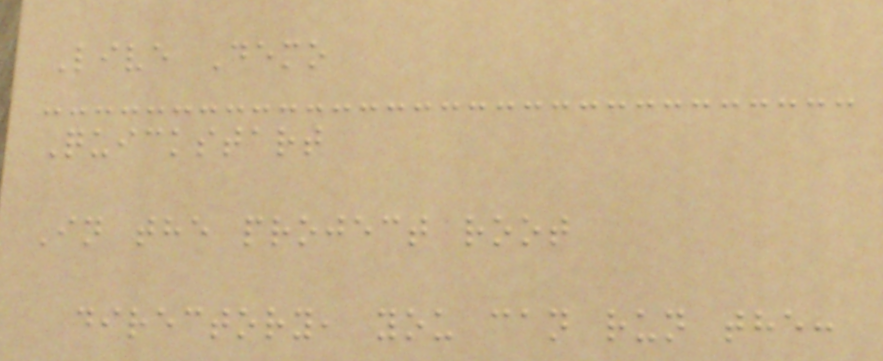Live Demo
Quickstart
In the project root
directory, you can run the:
